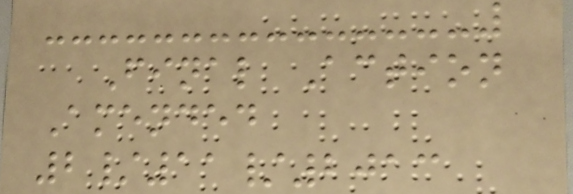Final Action
Amended
2/11/2013
